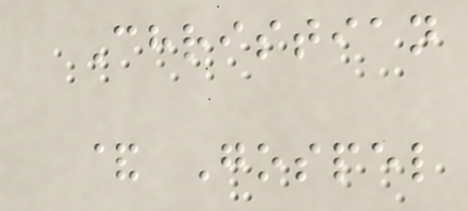Christian
& Gospel
